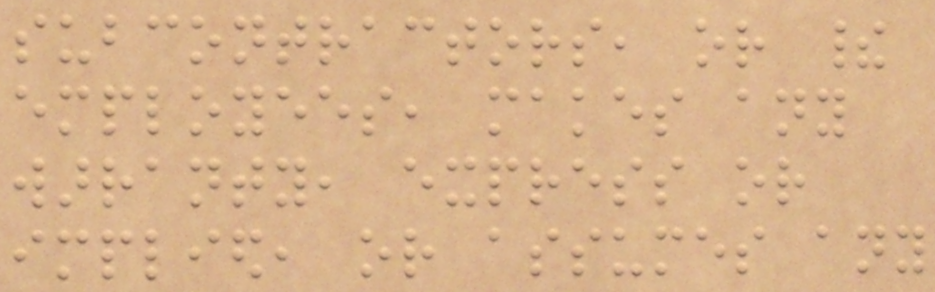subcontractors, or their
employees, makes any
warranty, express or
implied, or assumes any
